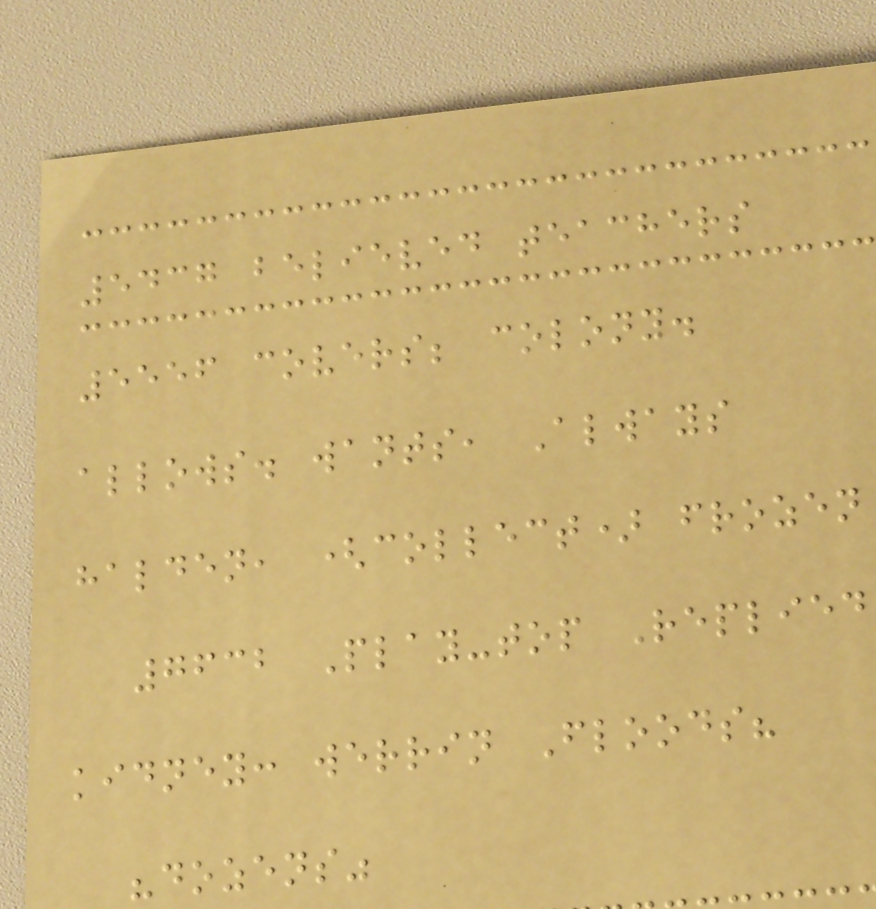5437 believed teachers
5556 covers; colony.
allows. wants, Always
halden, (collect) frozen
7632 Play-top Replied
kidney: werrin Floods?
"dozens"
